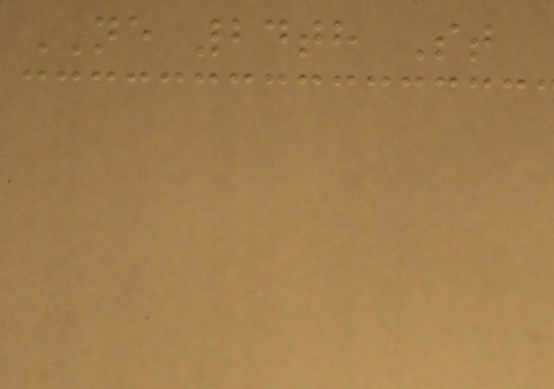NE 24th St
